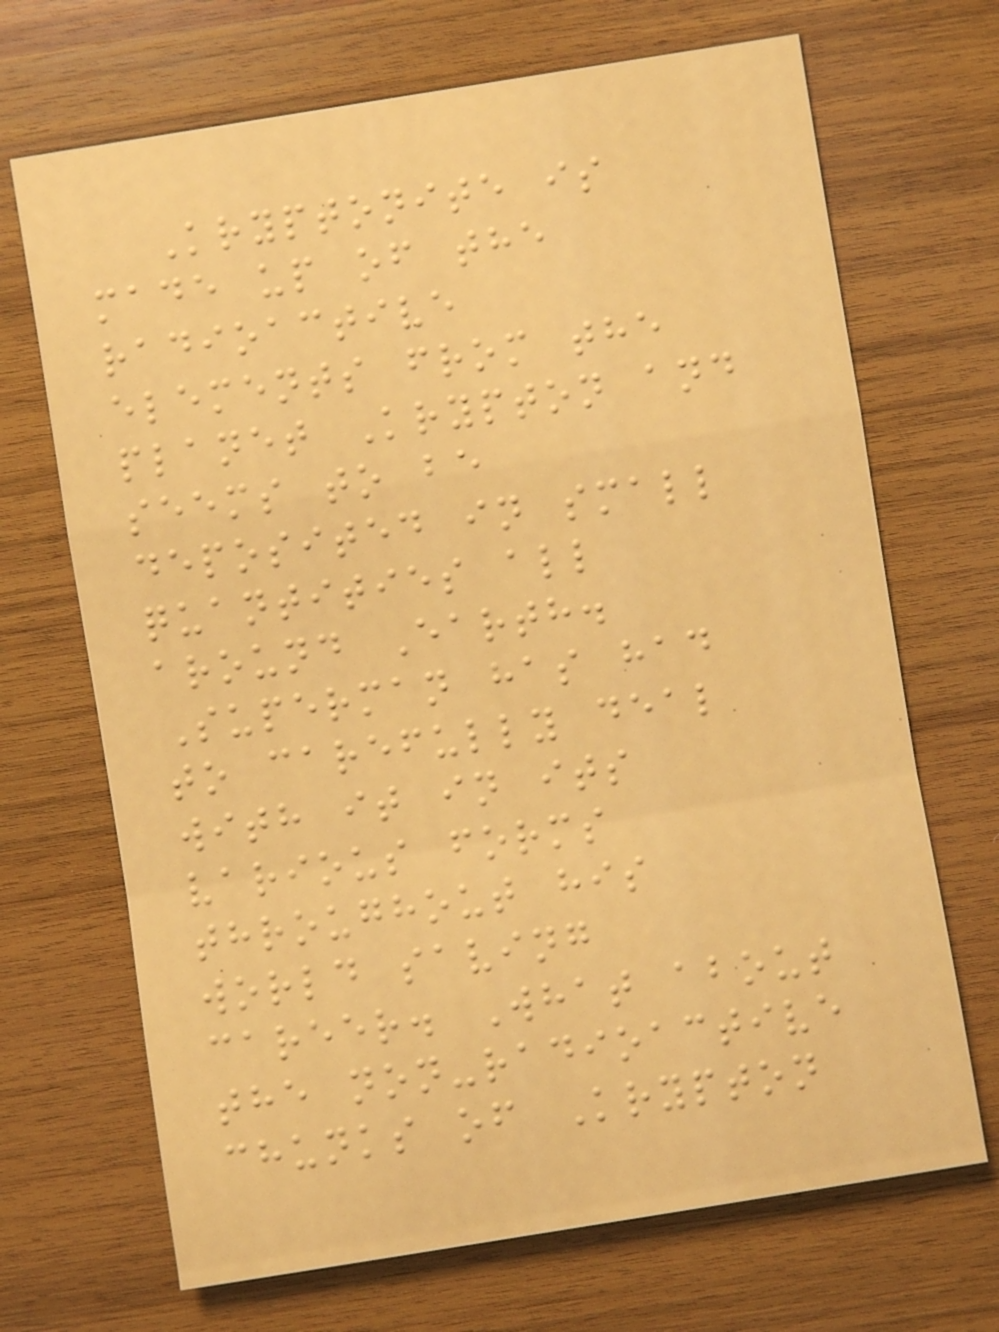Kryptonite is
made up of the
radioactive
elements from the
planet Krypton and
seems to be
deposited in small
quantities all
around Earth.
Superman has had
to carefully deal
with it in its
various forms
throughout his
world saving
career. What about
the non-radioactive
chunks of Krypton
